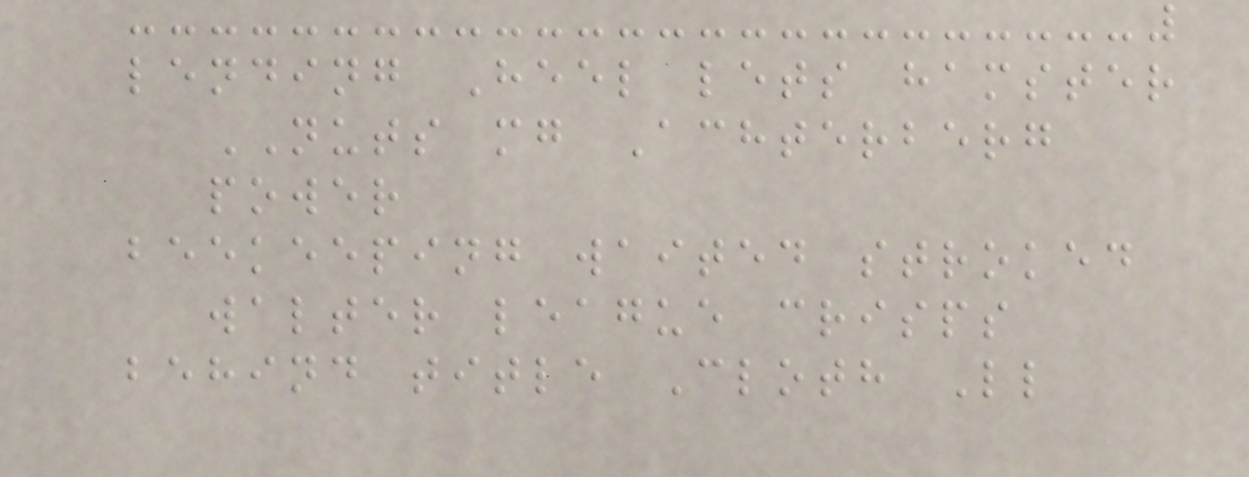lending Heel lets hamster
NUTS mg Achterberg
power
beekeeping waited stroked
walter league crisps
behind title Cloth Ll
